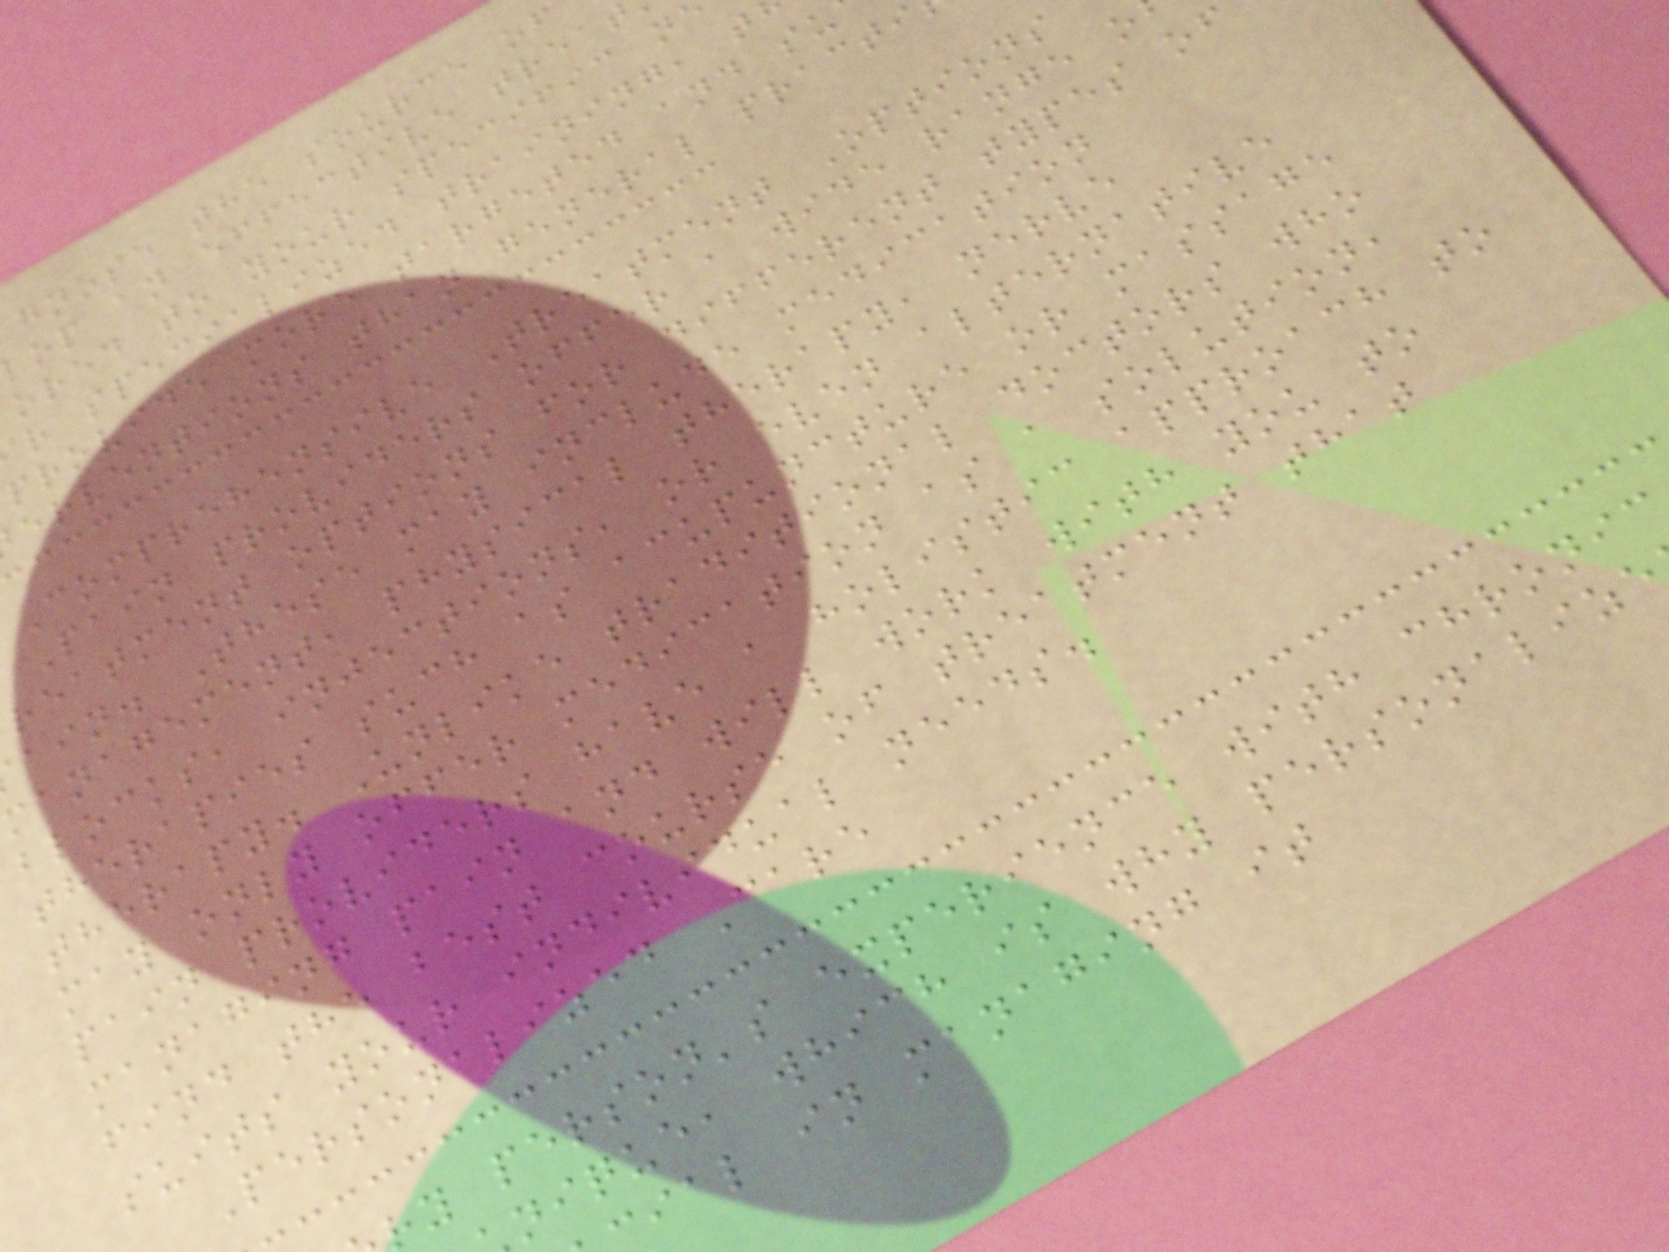gnose the source of
op an effective treat
ored to your specific n
r specialized training, t
provide more targeted and su
erventions than general practi
Comprehensive Treatment Options
Pain providers offer a wide range o
reatment options for different types of
ain. These may include medication
management, physical therapy, nerve
blocks, injections, or even alternative
therapies such as acupuncture or massage
therapy. Unlike traditional doctors who
may only offer medication as a solution,
pain providers have a holistic approach to
managing pain and will work with you to
find the best course of treatment that
suits your individual needs.
Personalized Care
y person's experience with chronic
nique, which is why personalize
ial in managing it
